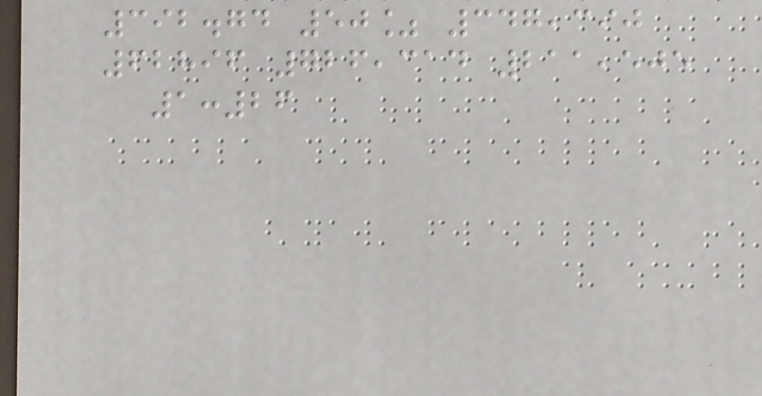392.74 50% 347,390
62896 726,314 211,505
1:26
